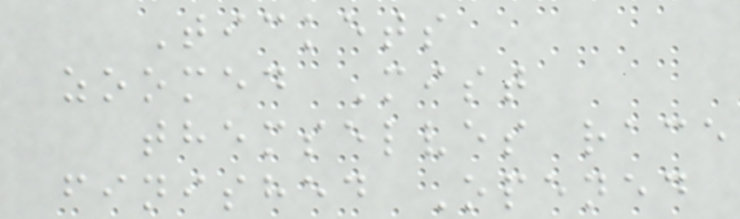Tickets
zoomed Mist
themselves race
finished Opened
